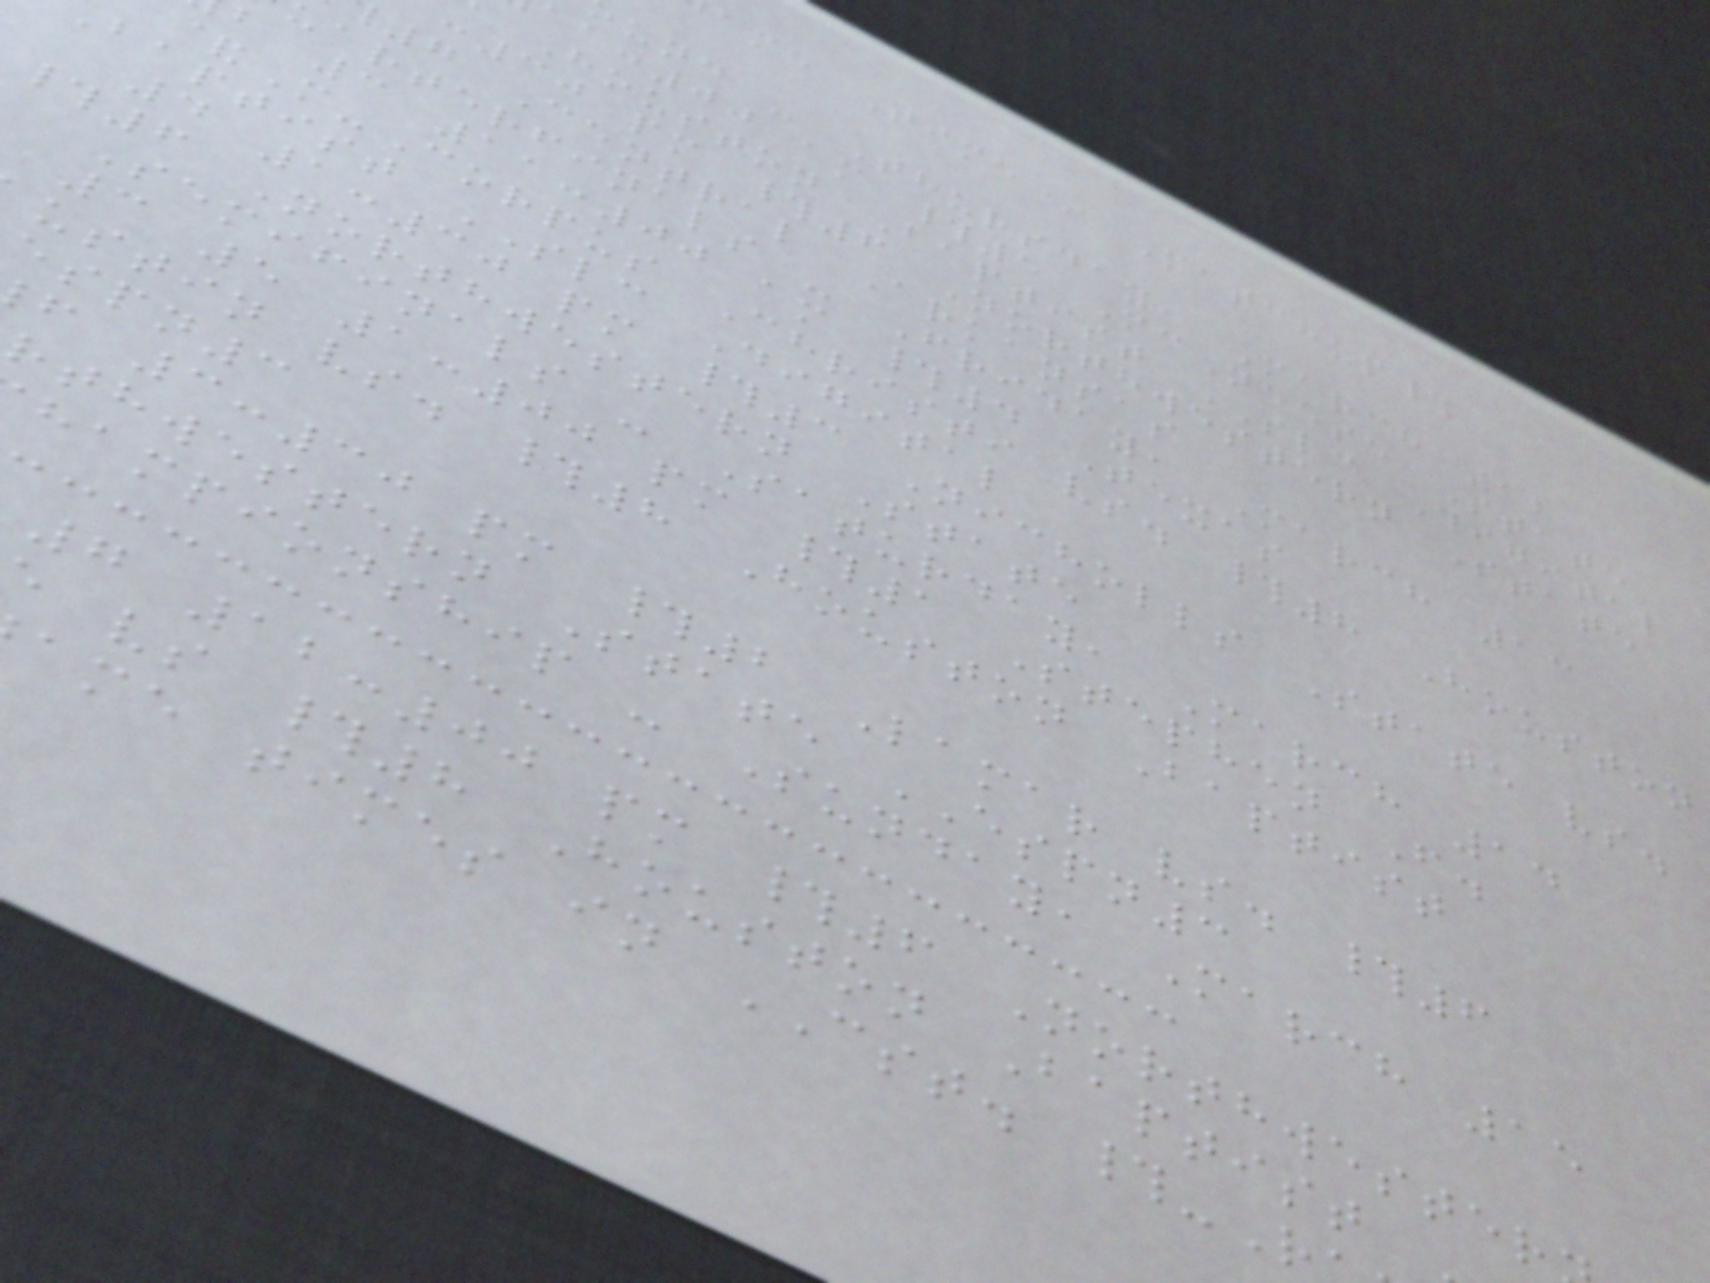ame Time* Matchup#
und - Thursday, March 12
:00 am #5 McNeese State
Houston Baptist SLC Digital
:30 pm #6 Northwestern State
7 Central Arkansas
arterfinals - Friday, March 13
b 3 11:00 am #4 Texas
&M-Corpus Christi vs. #8 Houston
baptist SLC Digital
4 1:30 pm #3 Nicholls State vs.
#6 Northwestern State
Semifinals - Saturday, March 14
3 5 1:00 pm #1 Stephen F.
ustin vs. #8 Houston Baptist
espn3
f 3:30 pm #2 Lamar vs. #6
rthwestern State ESPN3
hampionship - Sunday, March 15
7 12:00 pm #6 Northwester
vs #8 Houston Baptist
ame times in CST. #-R
